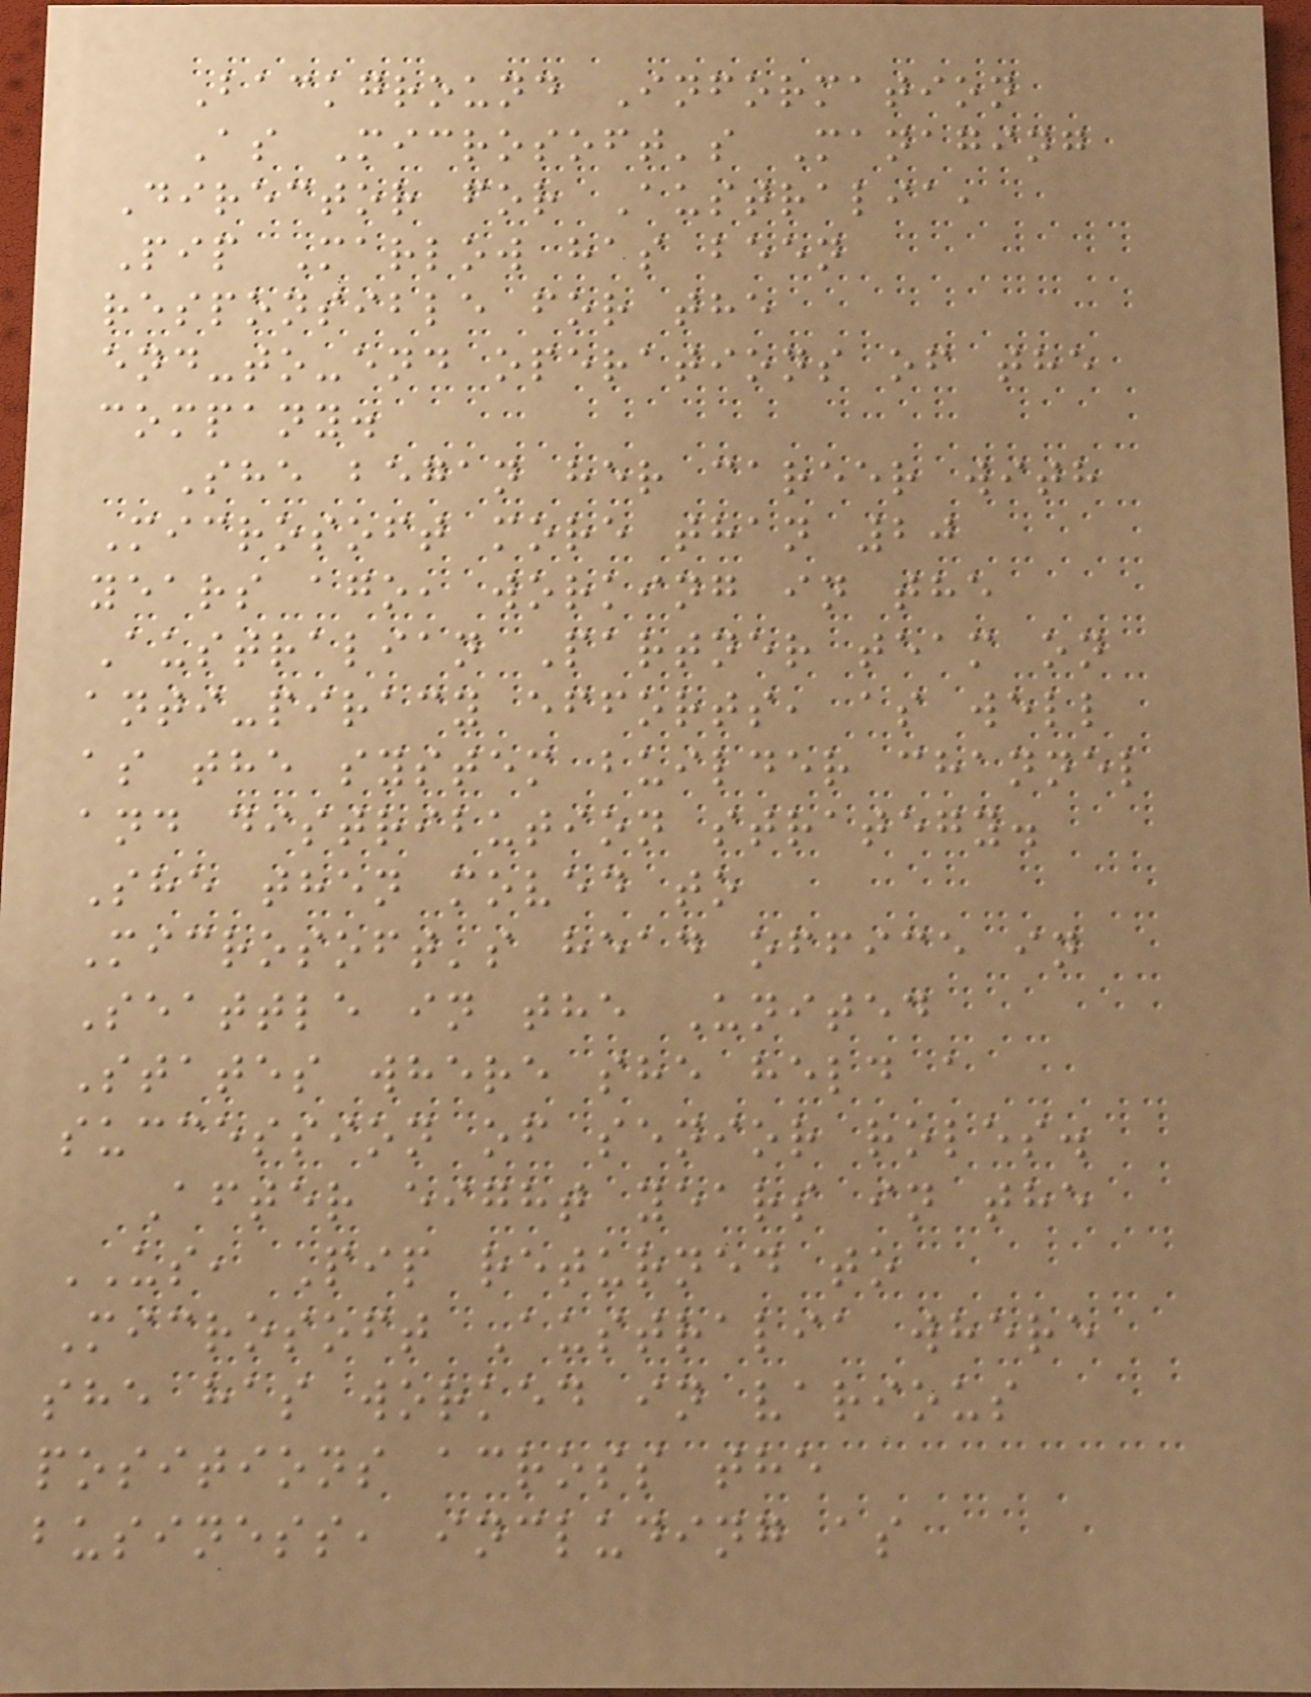Background Information
As Microsoft's Managing
Director for Australia,
Pip Marlow has been
responsible for the
end-to-end operations of the
company.
She began her career with
Microsoft more than 20
years ago, working in the
Australian Partner team on
anti-piracy efforts, as well
as the system builder channel
and distribution strategy.
She then moved to
Microsoft's head office in
Seattle in the United
States where she held a
succession of senior roles.
After eight years in the
US, Pip returned to
Microsoft Australia where
she has worked in various
positions across the
business, including as
